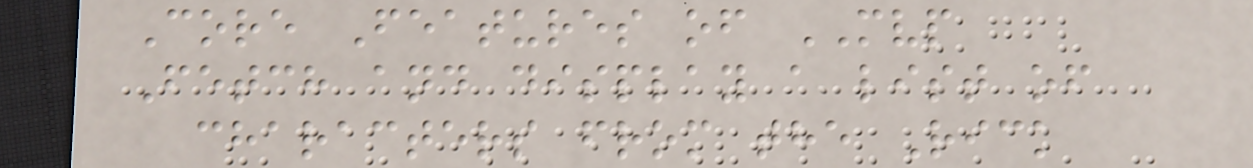Core Features of MVP
Fetch and display a list of
characters from the Rick
